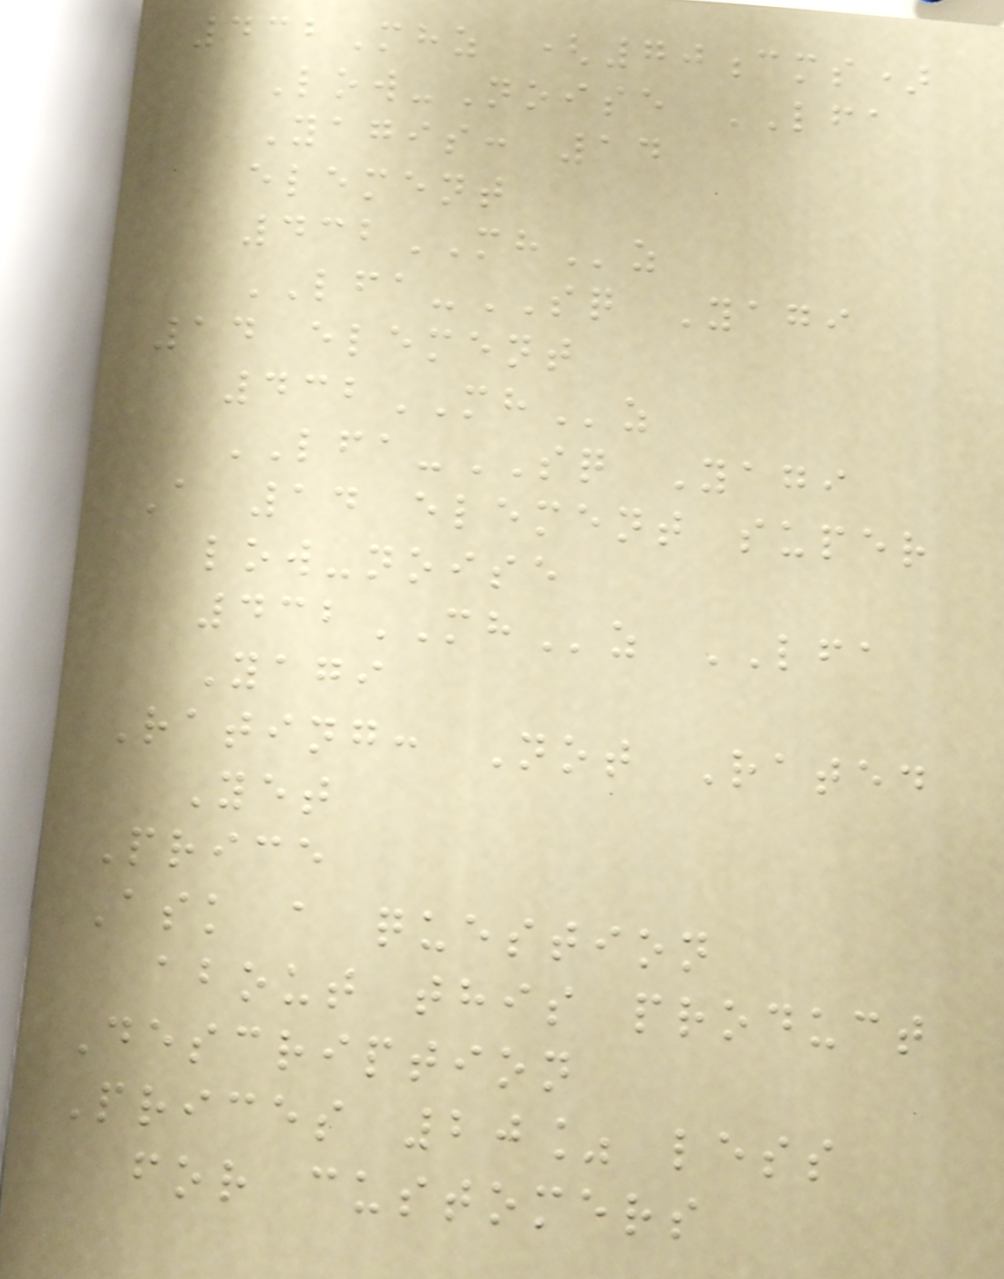432Mhz (70cms)
Low-Noise LFA
Yagis: 14
element
432MHz
LFA-SQ Yagi
14 element
432MHz
LFA-SQ Yagi
A 14 element super
low-noise
432MHz LFA
Yagi
Rating: Not Rated
Yet
Price
Ask a question
about this product
Description
Prices 20% less
for customers
